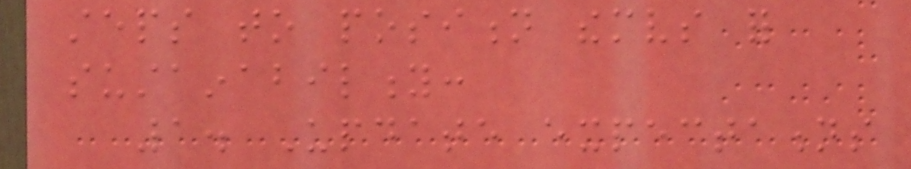steps to position themselves for
sustainability:
1. Update expectations
